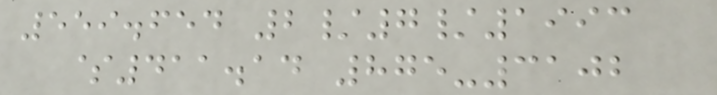559.654 2/7/1993
$411.14 875-3102
